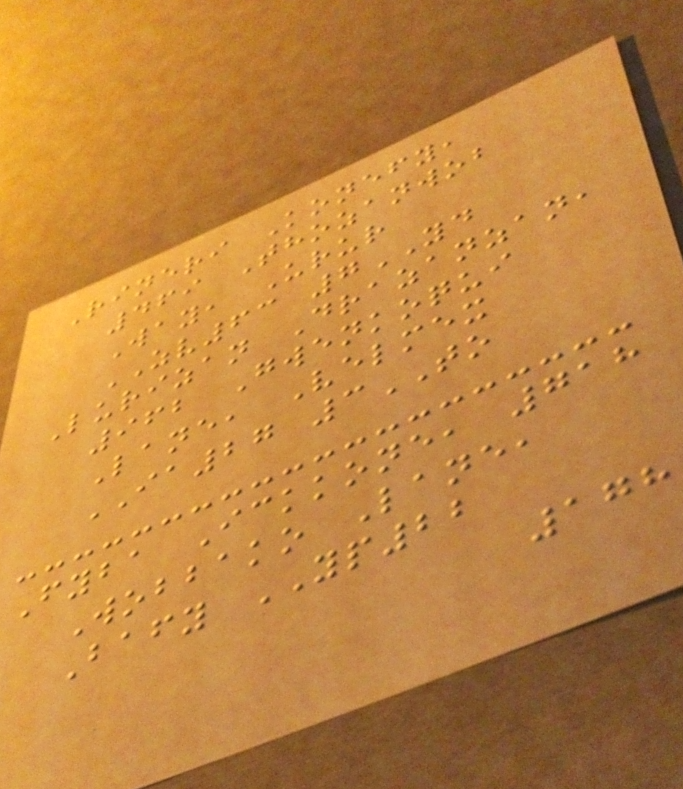Rineri Konefy,
469 Thozanwob
Way, Urur
ZV63 7YD
Lurizan Drazanzan,
962 Gwenkoqui
Lane, Velmex
IA27 3TO
Fyba Ickkone, 718
Wobbako Lane,
Bafy YP22
178
